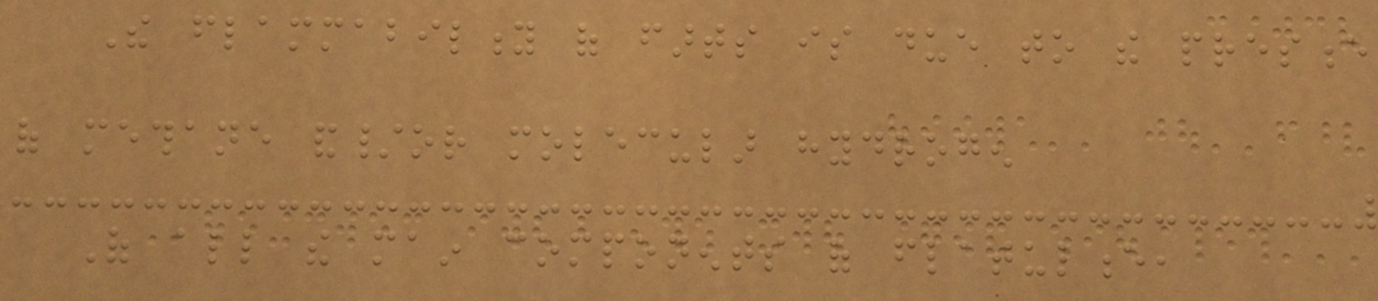The flammability of farts is due to the presence
of methane and/or molecular hydrogen
Of all the main components of flatulence,
